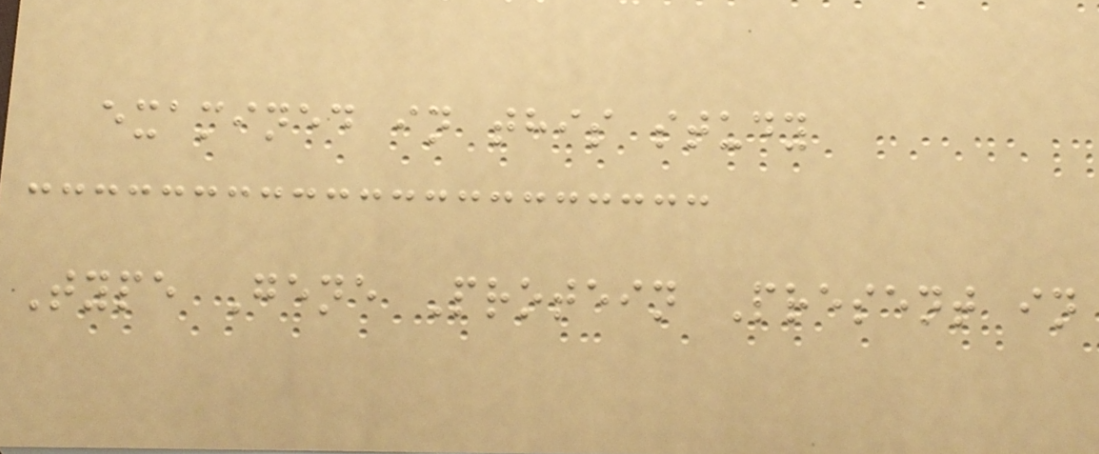examined in this study
Type Gene Protein Present in
